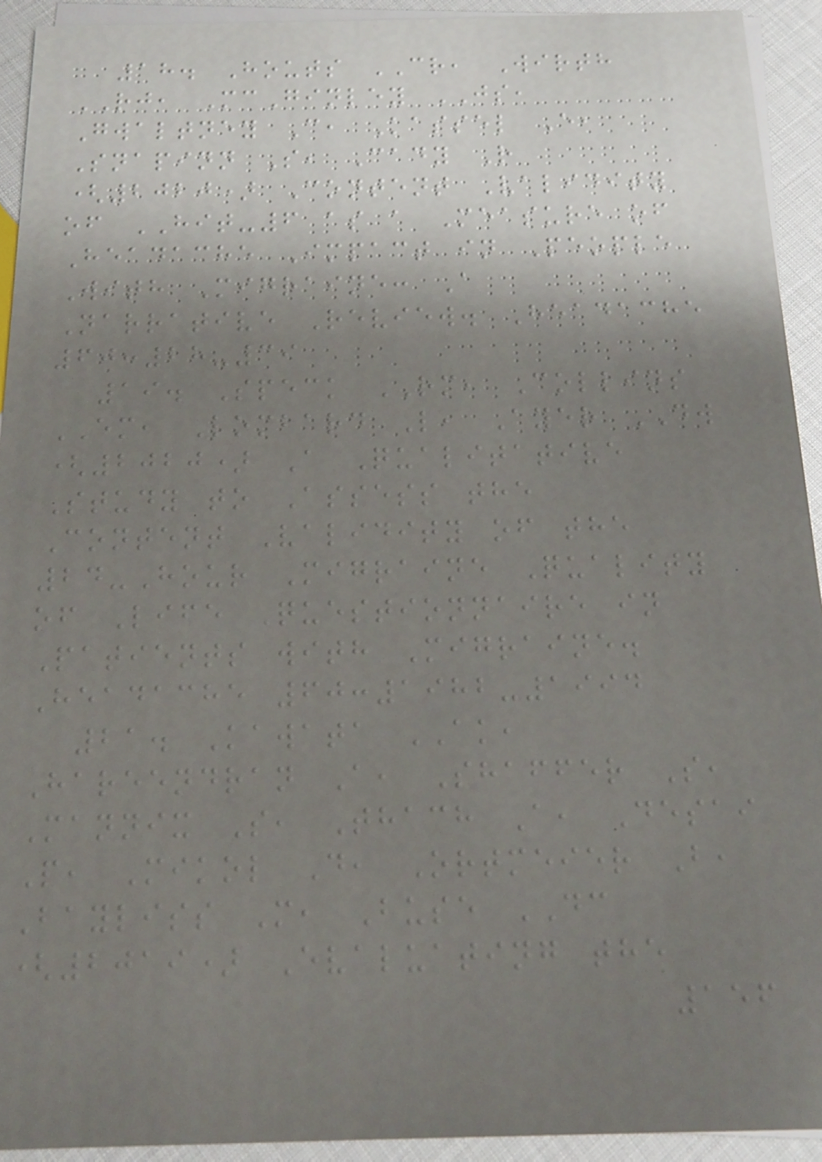18. Houts CR, Wirth
RJ, McGinley JS,
Gwaltney C, Kassel E,
Snapinn S, Cady R
(2020) Content Validity
of HIT-6 as a Measure of
Headache Impact in People
With Migraine: A
Narrative Review. Headache
60:28-39
19. Speck RM, Collins
EM, Lombard L, Ayer DW
(2020) A Qualitative
Study to Assess the
Content Validity of the
24-Hour Migraine Quality
of Life Questionnaire in
Patients with Migraine.
Headache 60:1982-1994
21. Kawata AK,
Hareendran A, Shaffer S,
Mannix S, Thach A, Desai
P, Mikol D, Ortmeier B,
Bayliss M, Buse DC
(2019) Evaluating the
156
